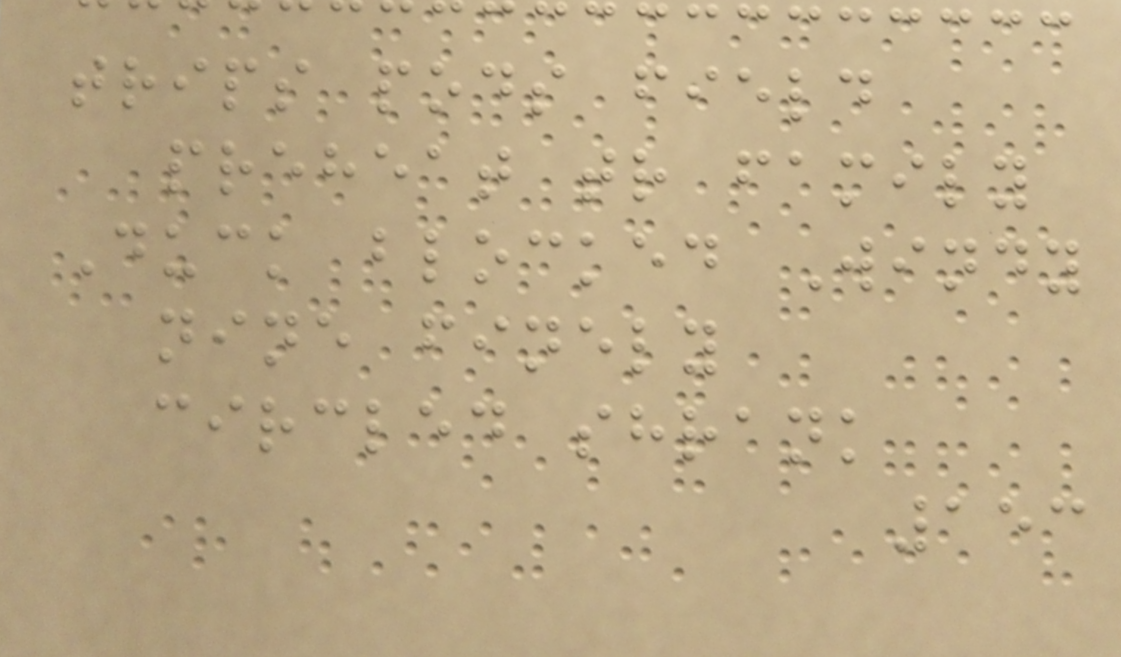trips pods field
preheat tr family
Duck blocked Windy
nine finely
circled shrank
153
